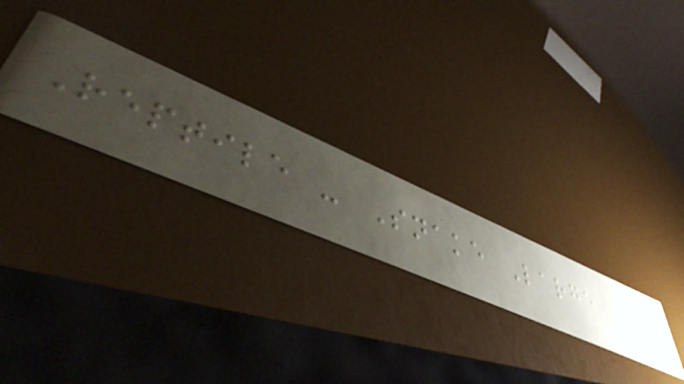Reptile - Snake Large
